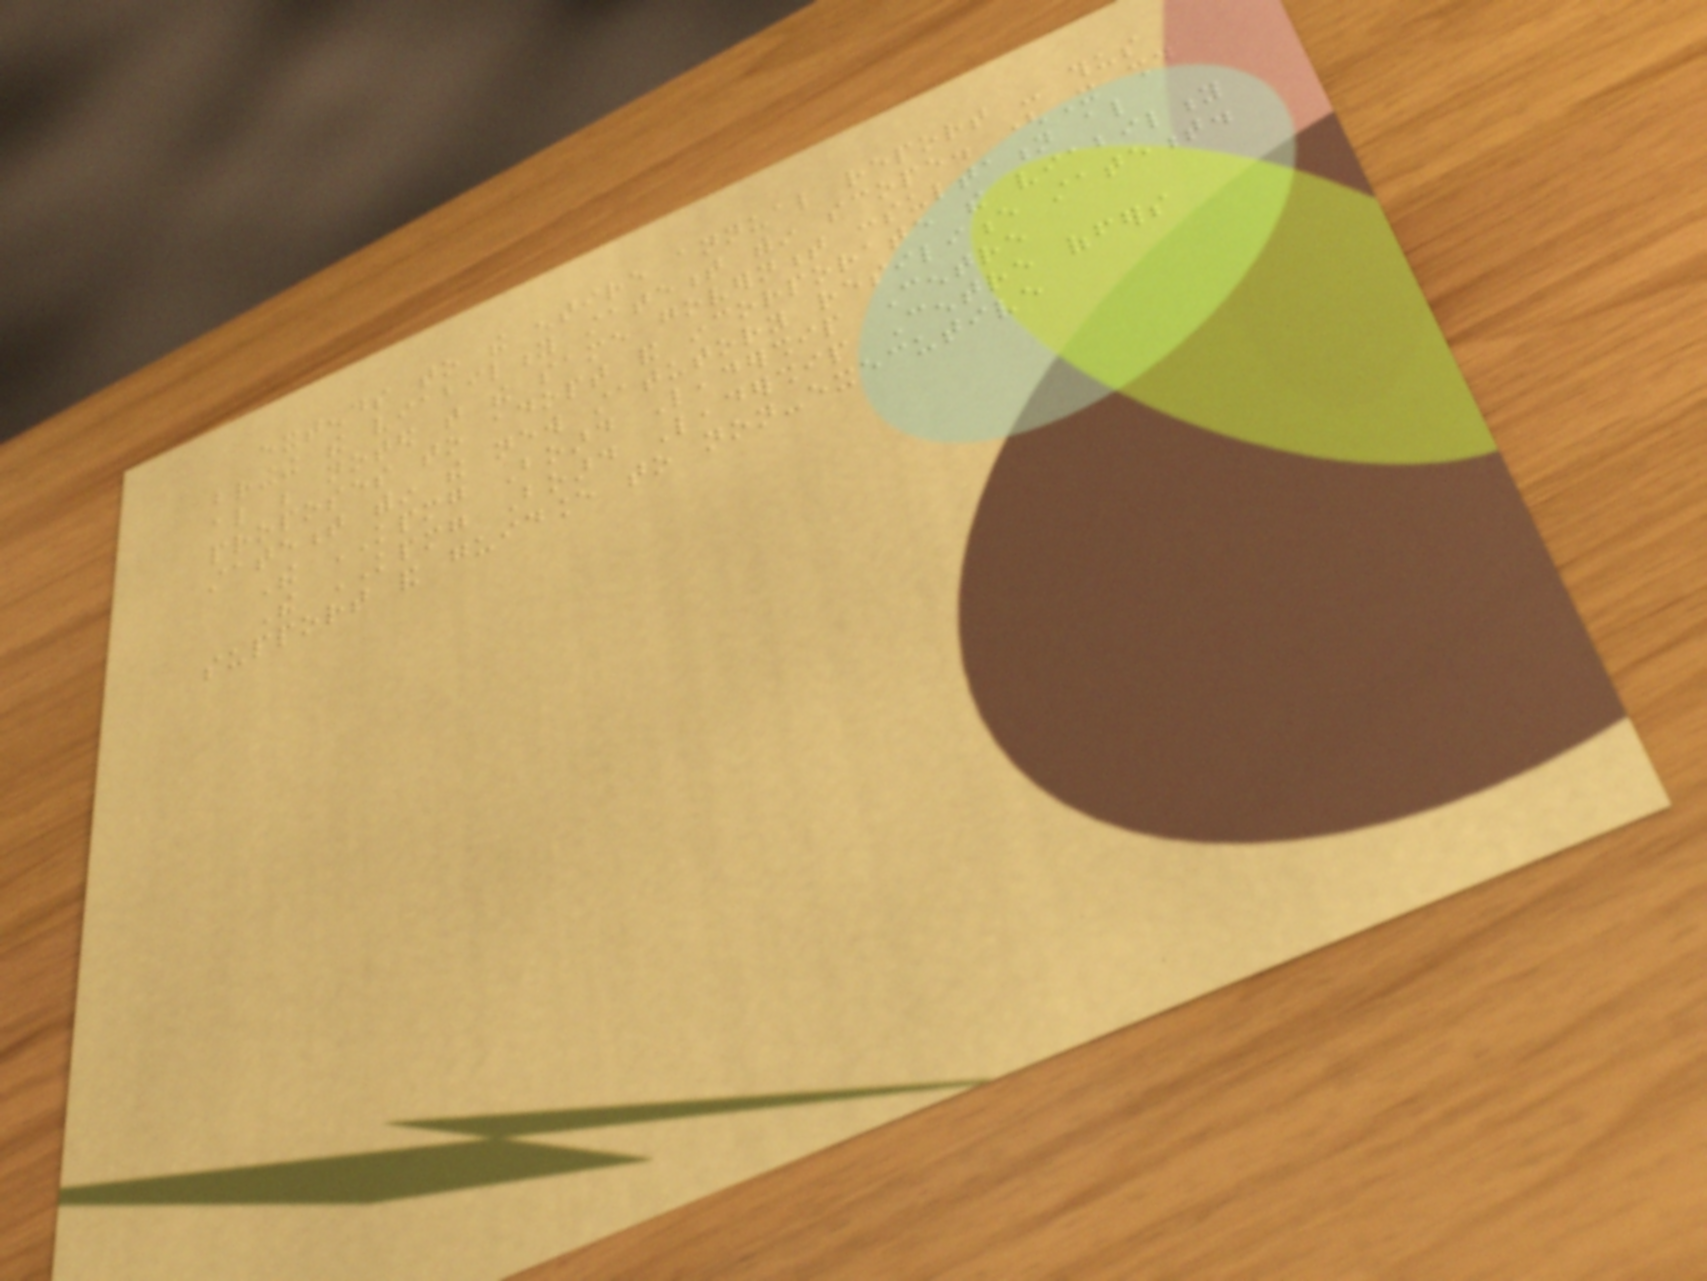extends to the entire annual report - thus
bringing the viability statement within scope. (It should
also be noted that the same government consultation also
proposes to adopt and incorporate the viability
statement within the new statutory resilience statement.
The KPMG Board Leadership Centre
The KPMG Board Leadership Centre offers
support and guidance to non-executive
